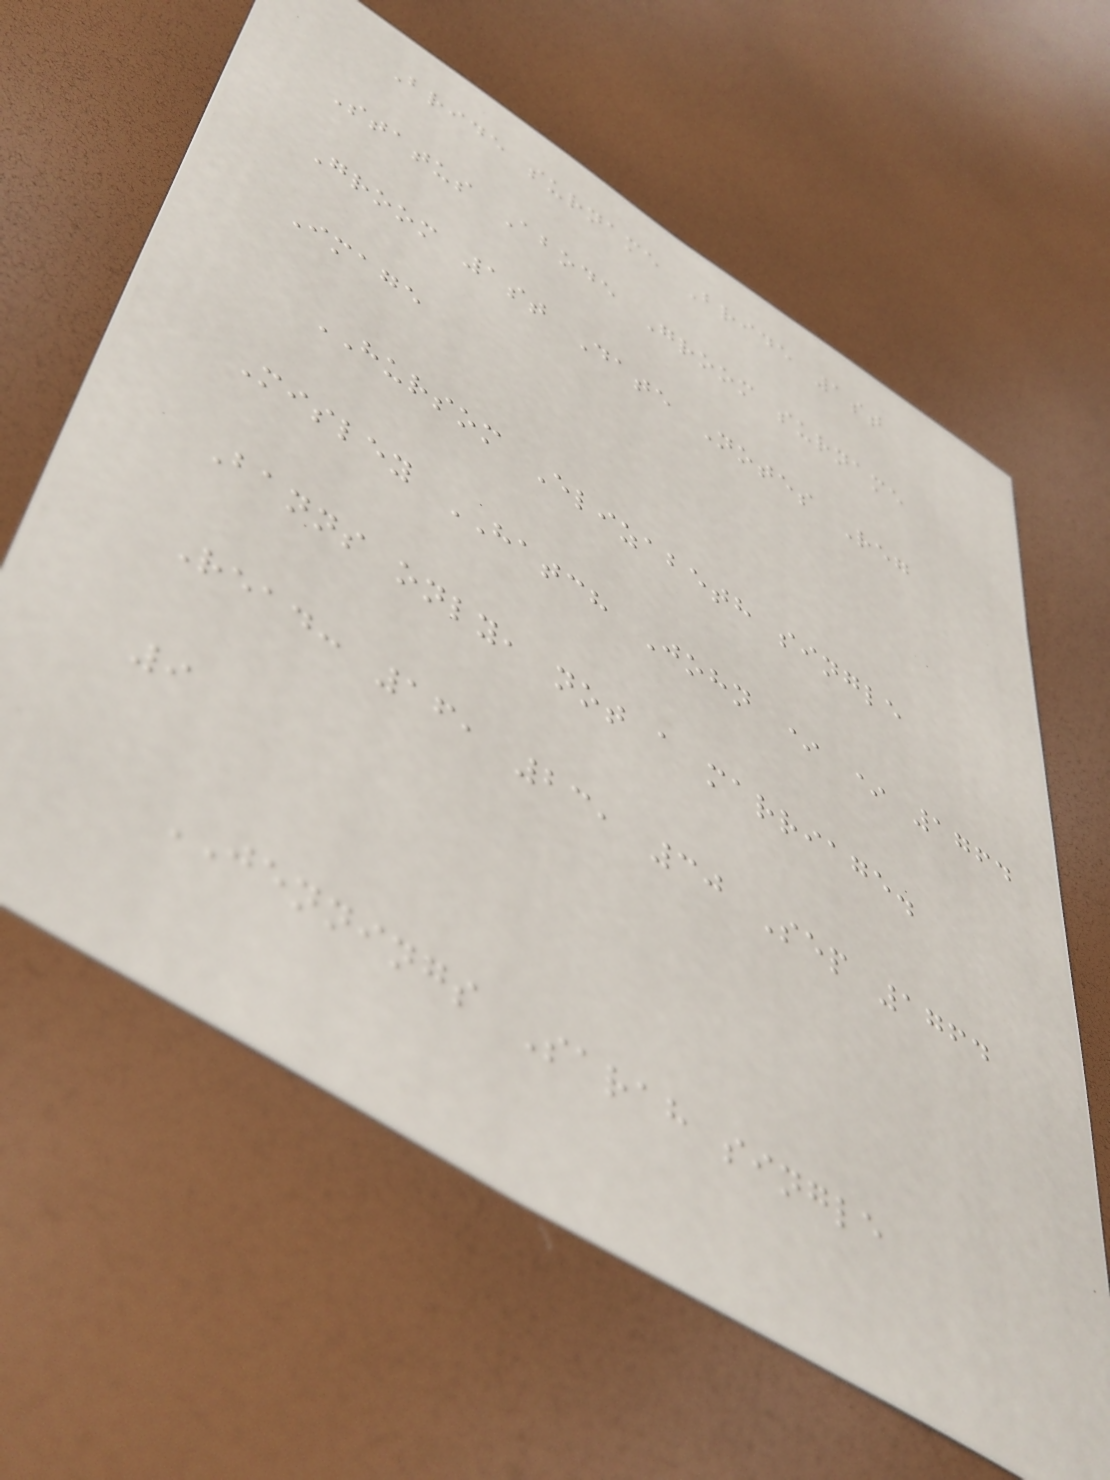Bride surname Bride 1st
Status Abode Groom surname
Groom 1st Date Notes Reg
Image
HURSOM Elizabeth single
Misley HATCH John * * 1764
Banns only, not a marriage.
Read: 16, 23, 30 Sep 1764
9
JENNINGS Sarah single
